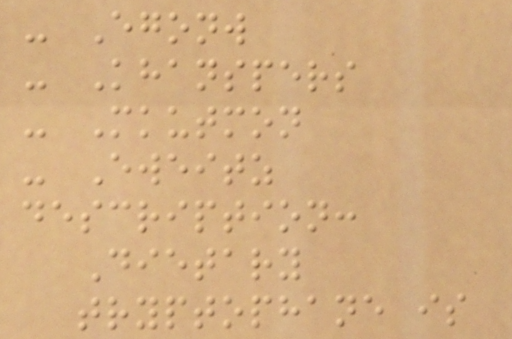- Egonw
- Khanspers
- Mkutmon
- Eweitz
description:
Dietary
tryptophane is
